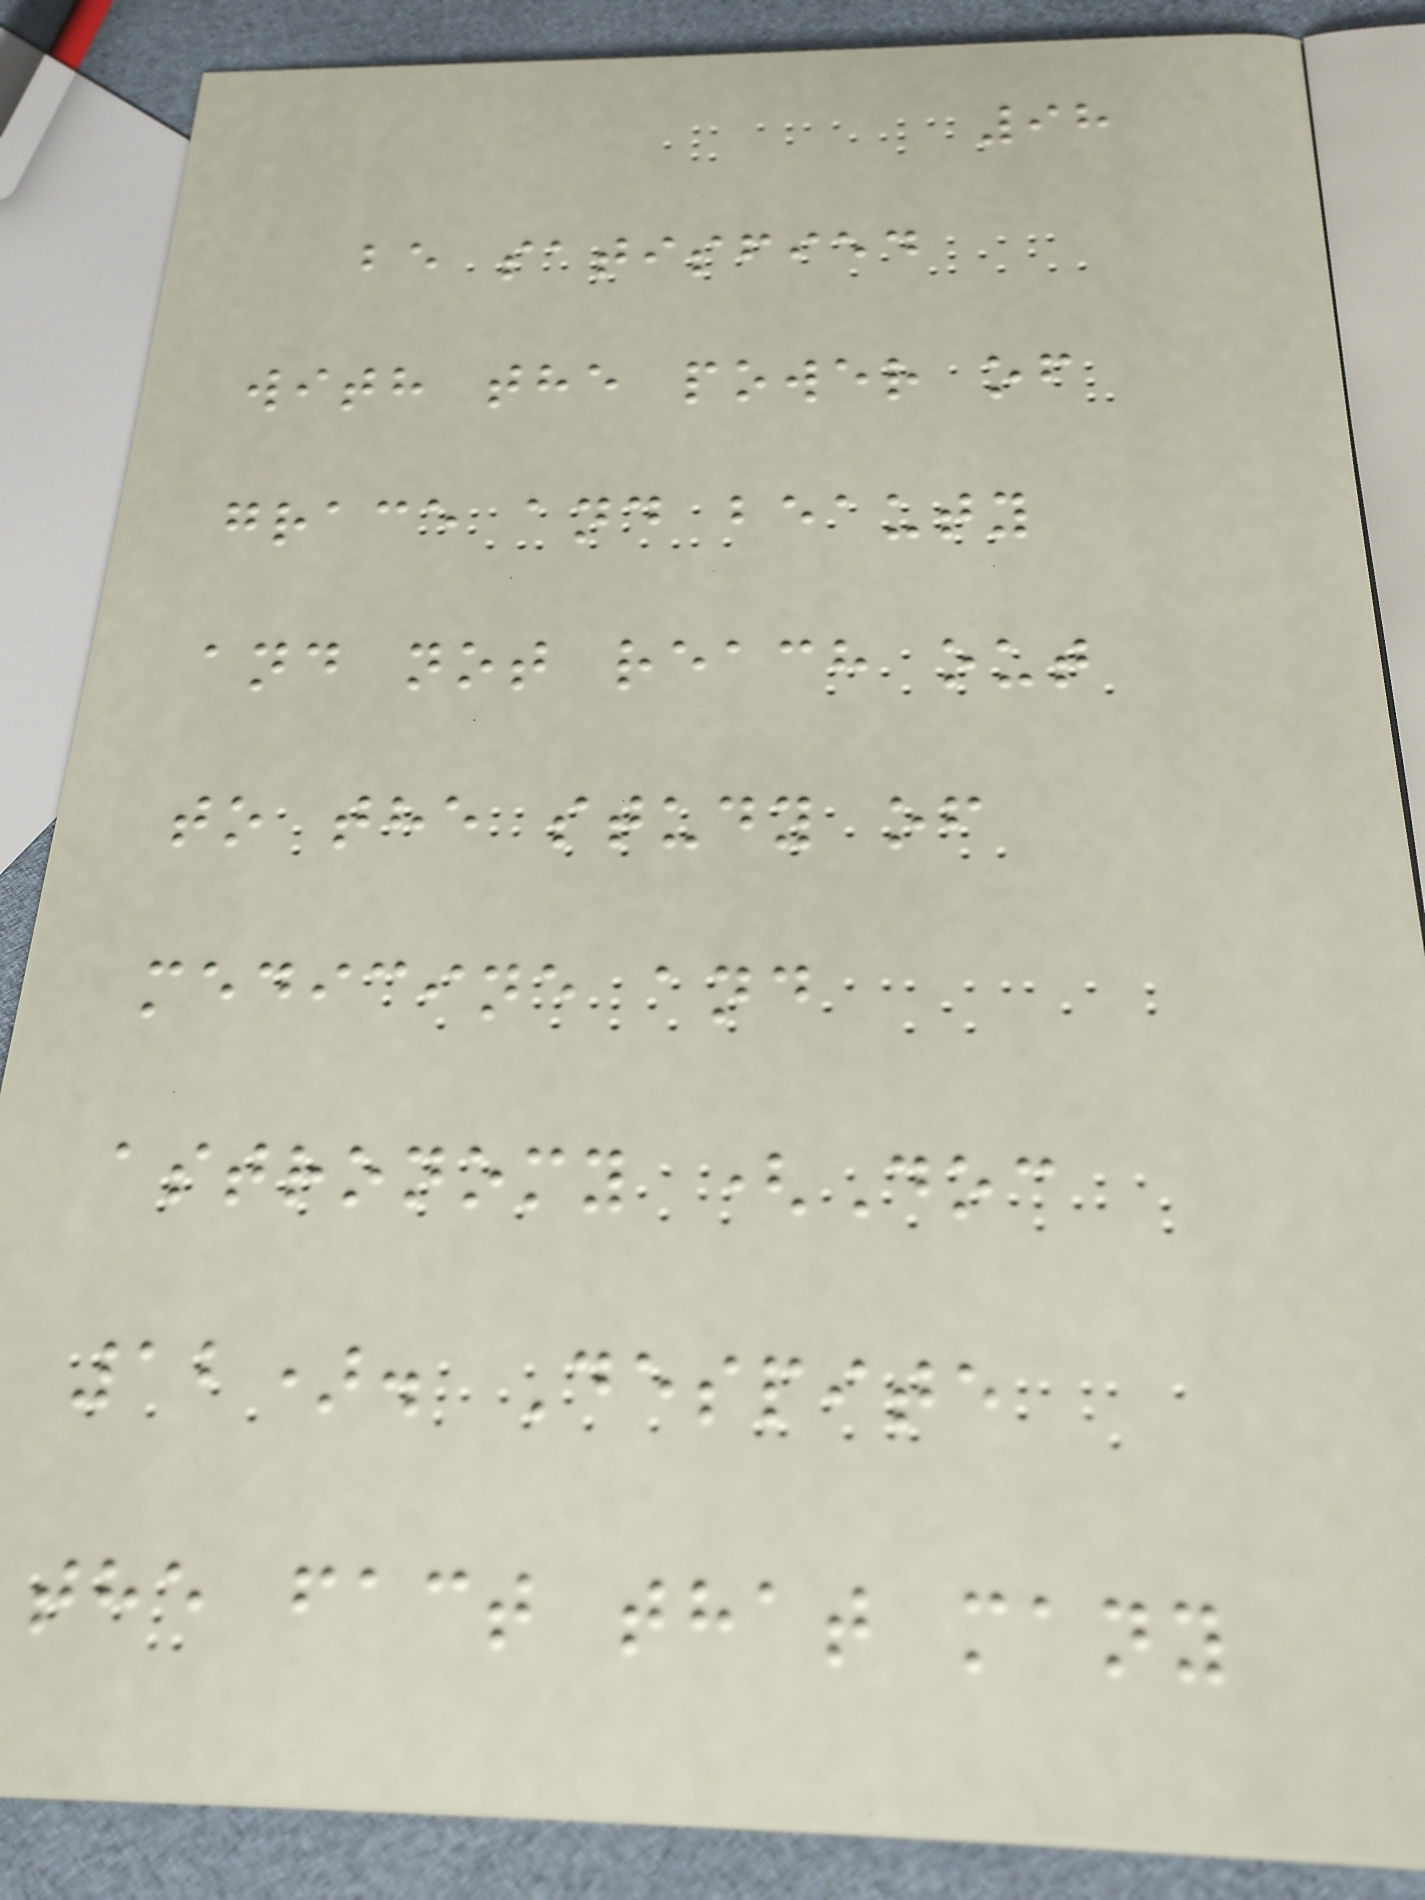98
be satisfied
with the power of
grace and beauty
and not reach out
to the study of
medicine and
astronomy (Doc
12). Despite
the fact that many
